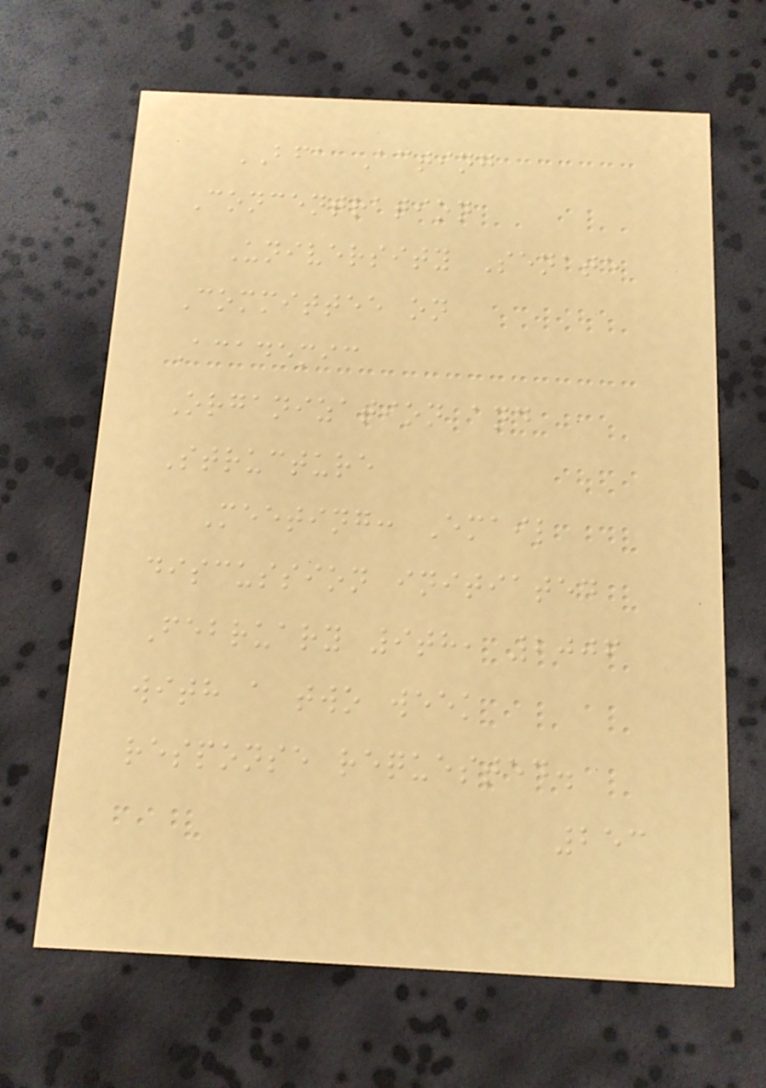BFA Acting
Concentration
University Senate
Committee on
Academic
Organization and
Structure
Meeting: Email
discussion initiated
February 9th, 2006
with a two week
response requested.
253
